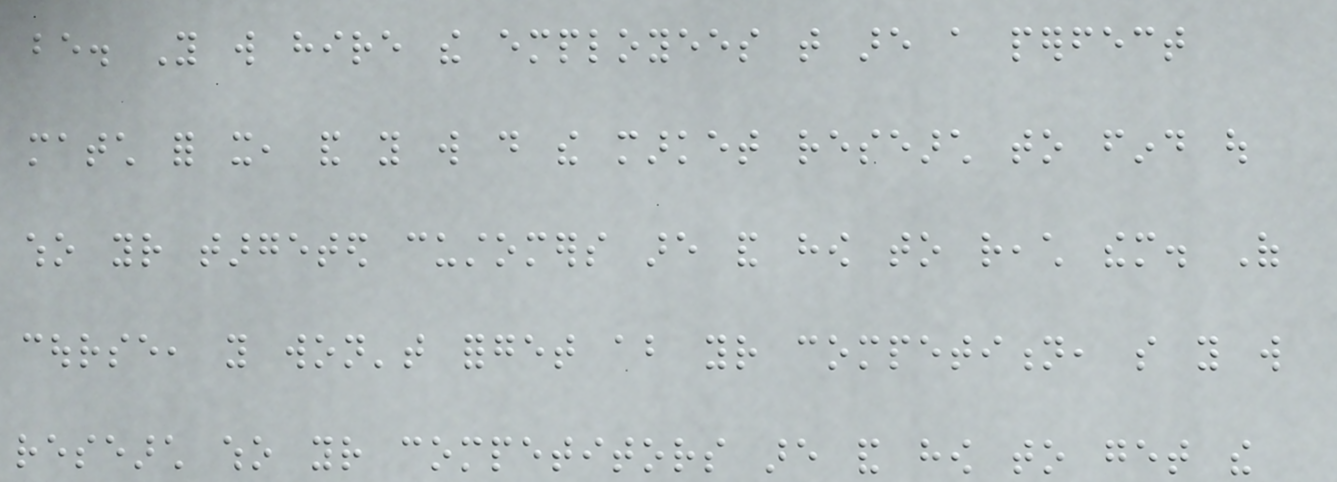be. You will hire the employees that are a perfect
match for it, and you will do the market research to find out
who your targeted customers are and how to reach them. Of
course, you won't forget about your competition, so you will
research who your competitors are and how to get the
